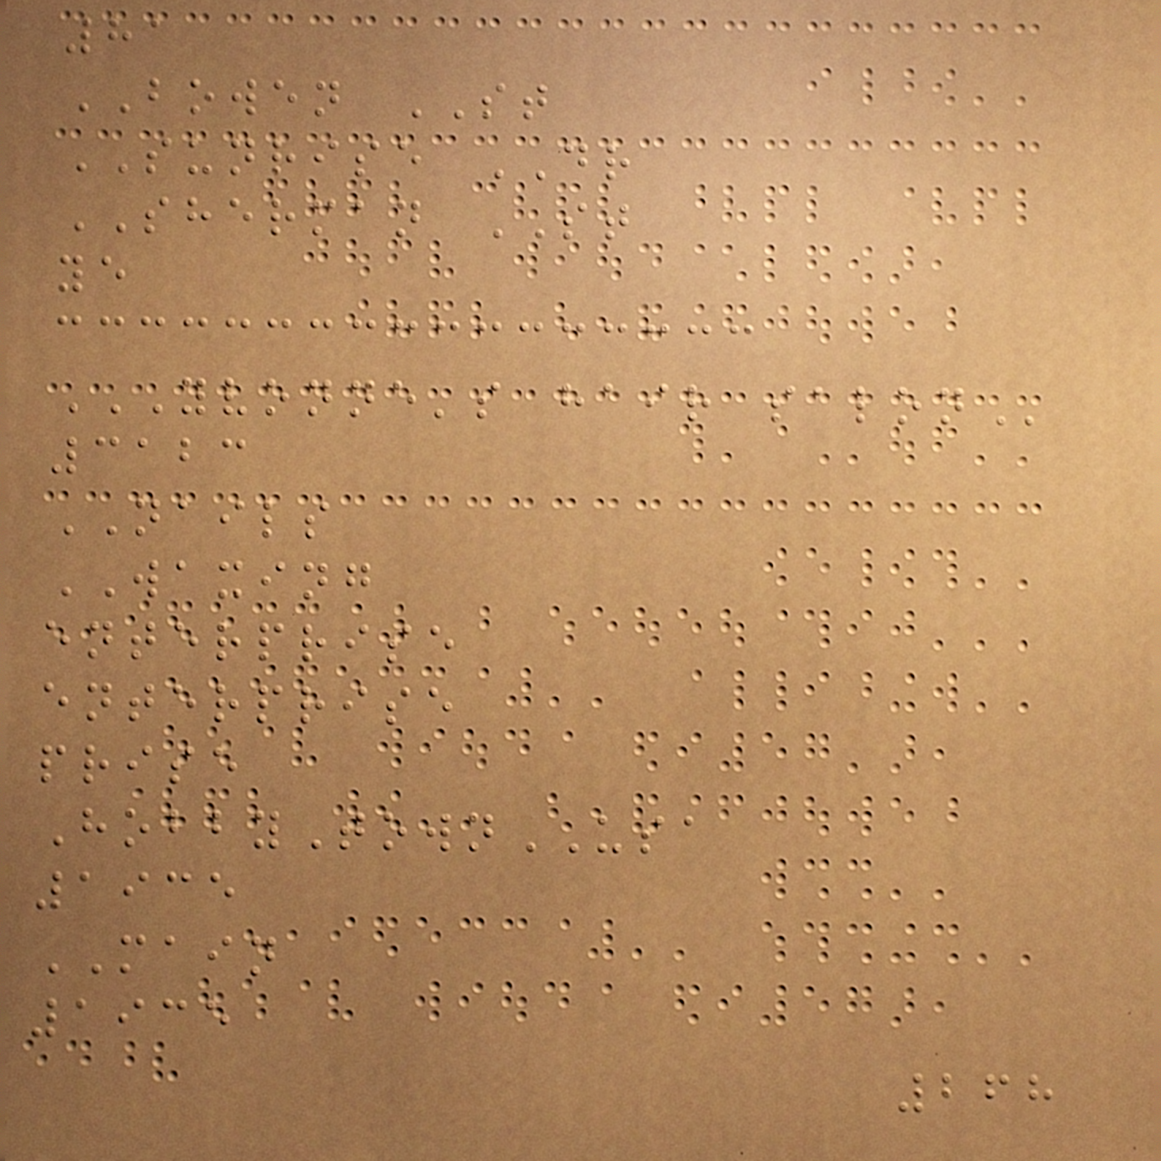81
BOWEN ST
SUNRISE DR
SHERMAN ST
ye
YVONNE'S HAIR SALON
3123
NAILS
WAXING
enterprise
enterprise
prise
HobbyTownUSA
1935
MAIN
1935
268
